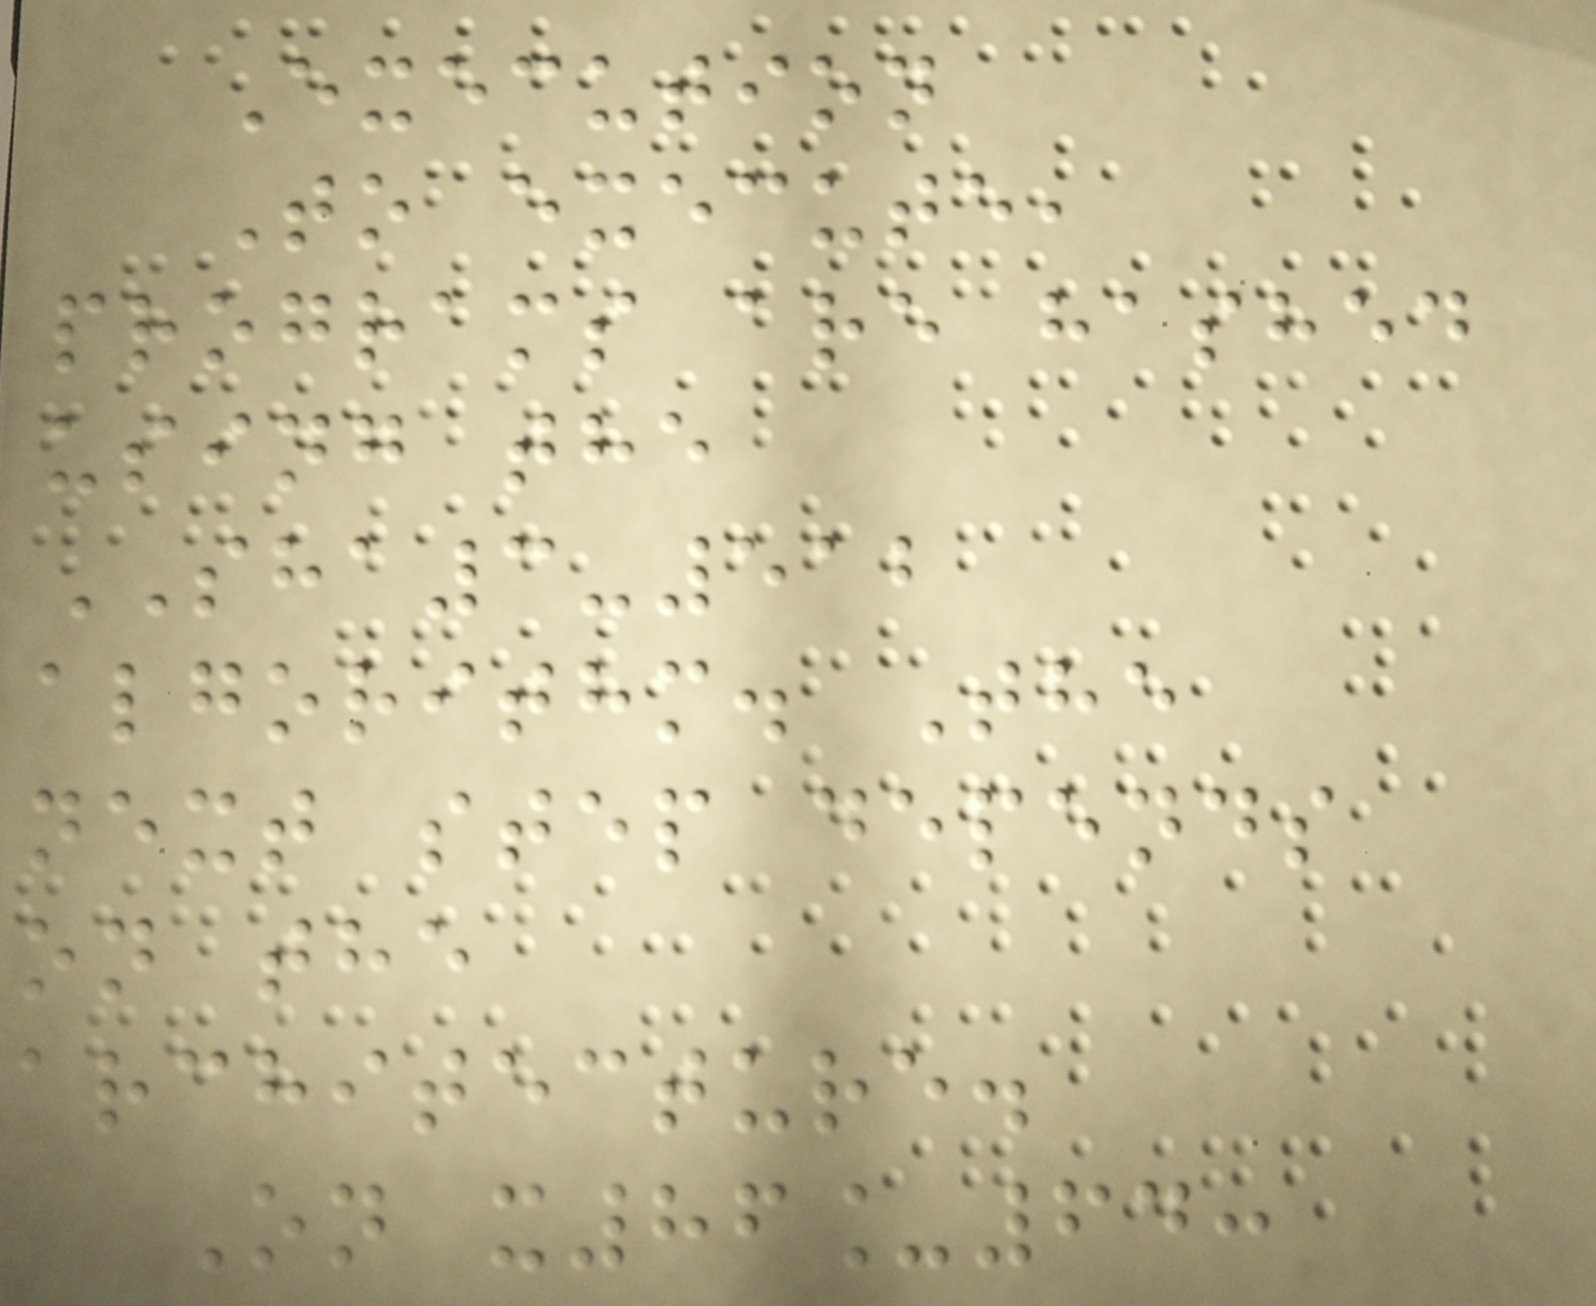Execution
To execute,
programs are hashed
using the
SHA3-512
algorithm. The
next step depends
on the
architecture.
On x86_64:
